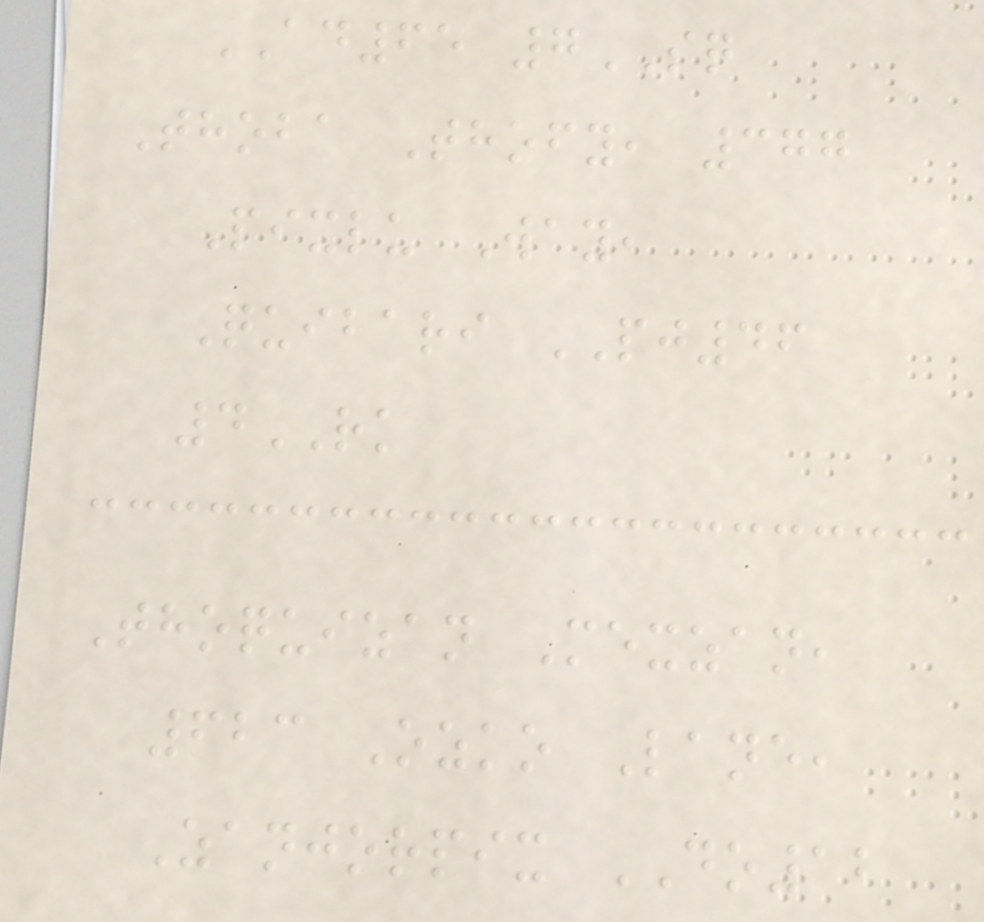AD65 7SQ
Thoba Thofy, 377
Pixlu Way,
Quibari PJ46
4RK
Thoquizan Mexzan,
623 Ozko Lane,
Zanjorpix DO12
